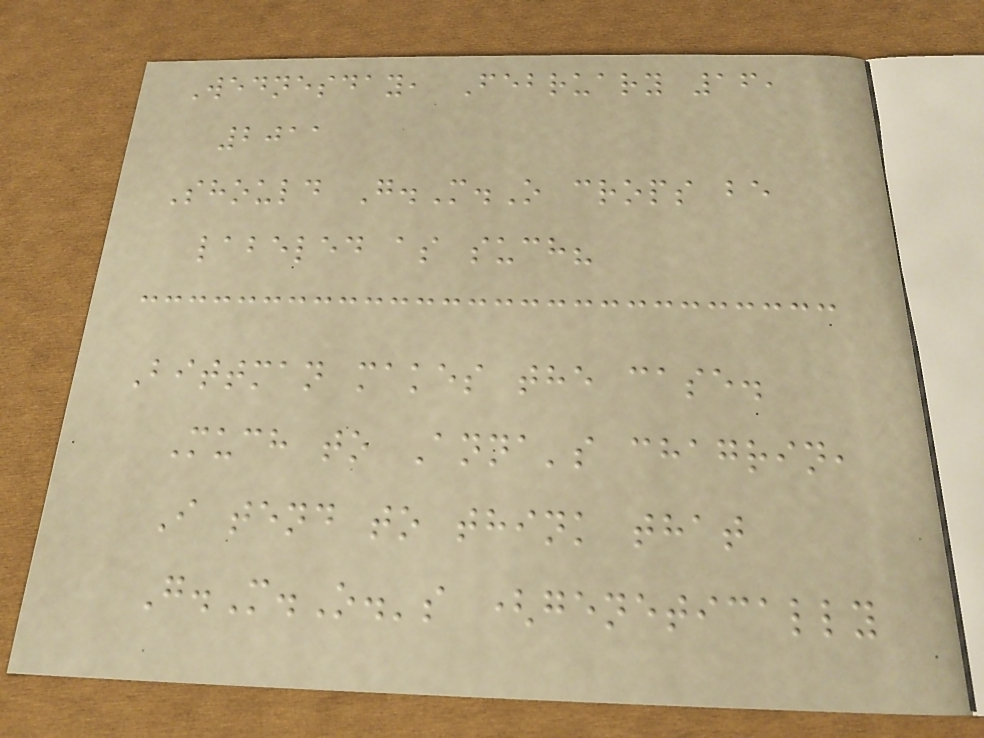Wednesday, February 16,
2011
Should G.M.O crops be
labeled as such?
Bittman makes the case.
Much to Anna's chagrin,
I tend to think that
G.M.O.'s (genetically
